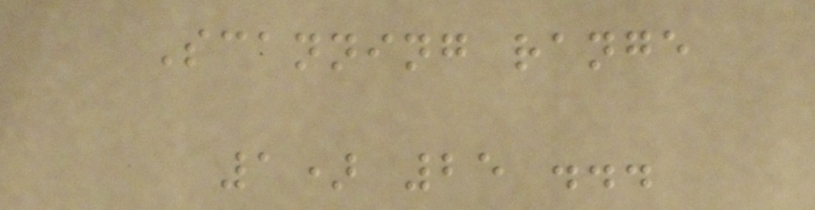Scanning range
1) 25 ...
